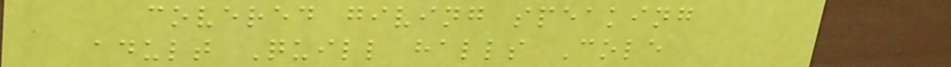covered giving speaking
adult Quill halls Cole
